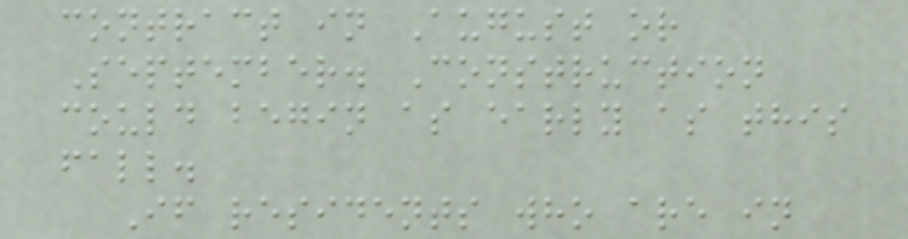contract in August or
September. Construction
could begin as early as this
fall.
If residents who are in
